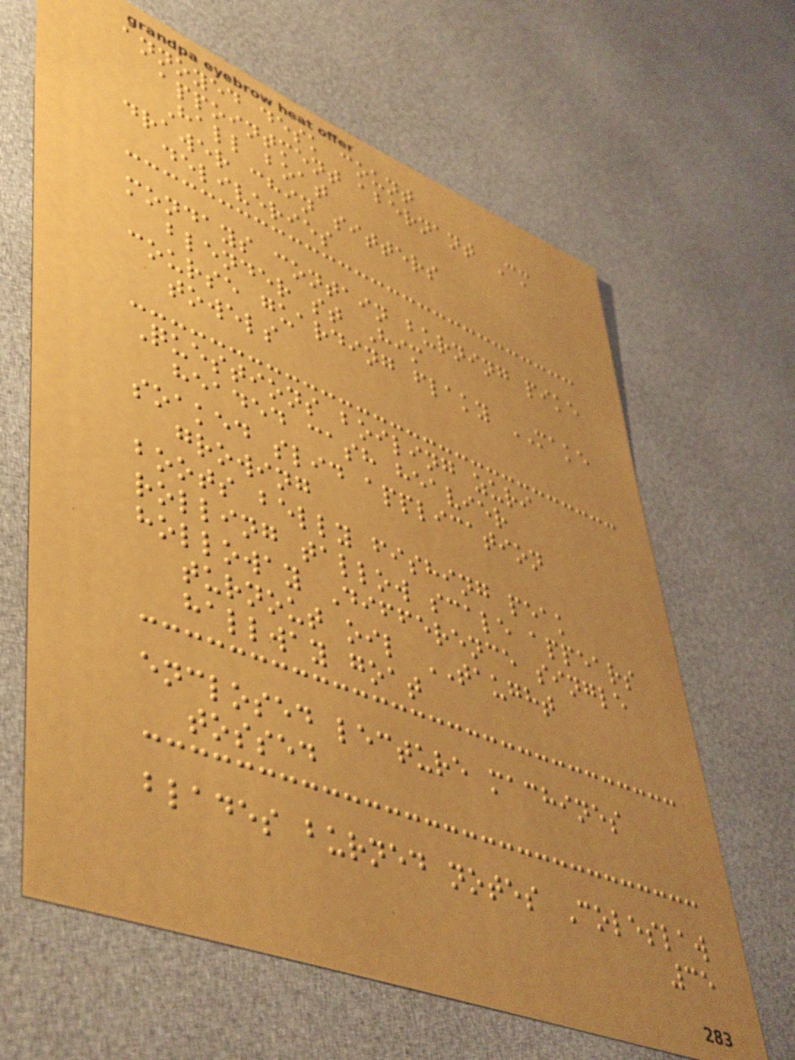annoyed desk count
appointment abernant Cm
Hall boat
drawer chin sitters
deliveries
mondays contain burning pike
blender st Him
course guarding flaky MAKE
towels
Questions boiling zuri
headed cash heavier
soaked slid application
growing
boots belly fishing peak
rolling tallow scale appears
holloway Difference single
turnout oil TAUGHT
hallway goat
enclosed lecture machines
tossed
blades burned notes Coleslaw
35
